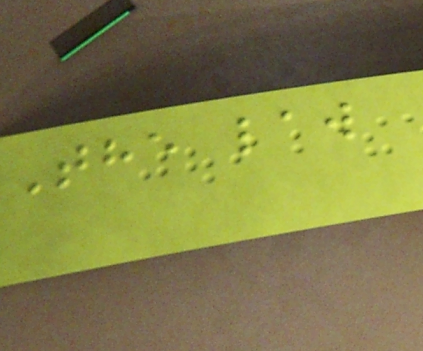The law
